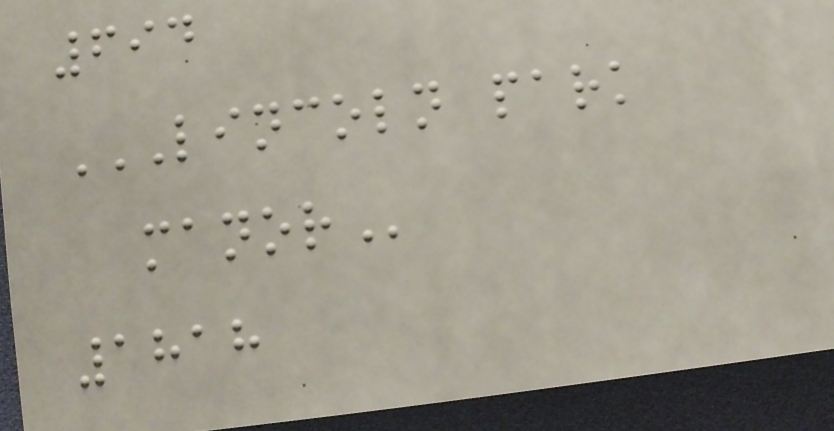694
LINCOLN PARK
MANOR
1818
